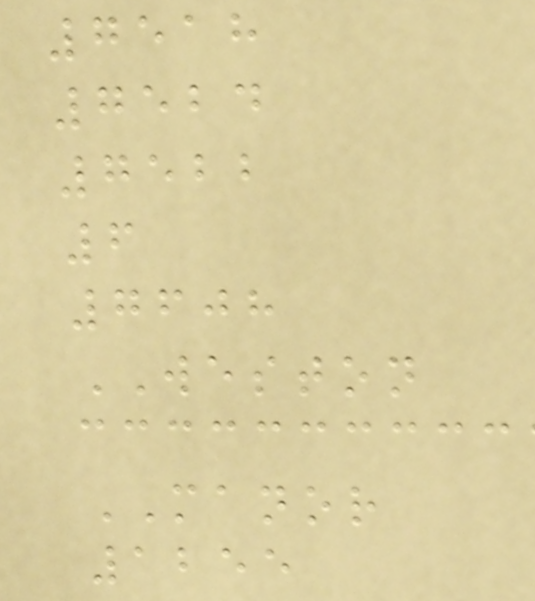7518
7524
7522
6
7608
WESTON
MANOR
1255
